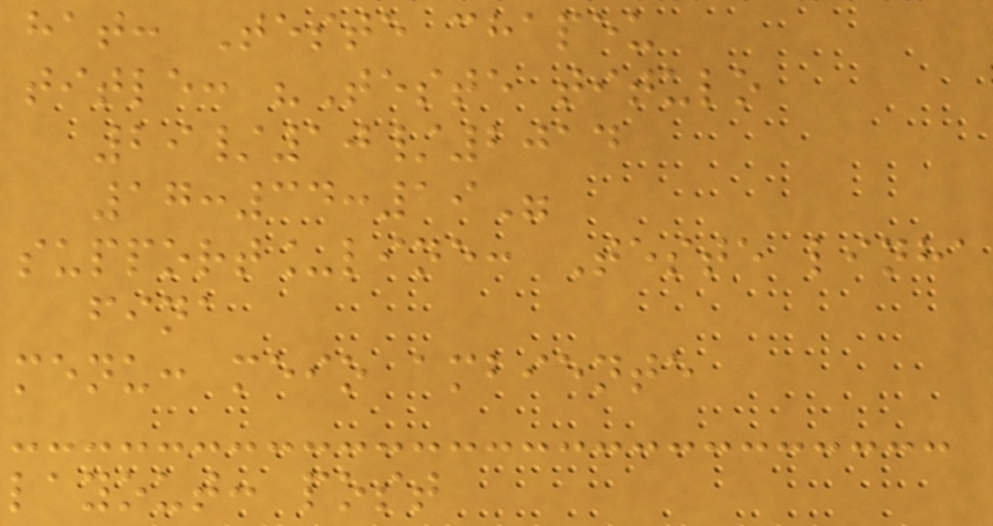hat: Teste chapeu
title: "Teste titulo
29/10/2014
17:34:19"
support_line: Teste linha
fina
menu: meio ambiente
layout: post
